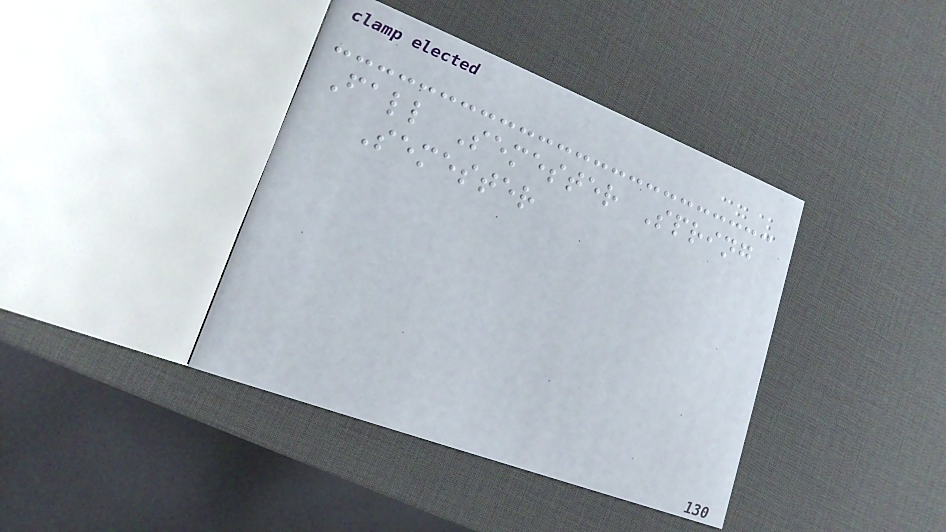Fall Semester Spring
Semester
